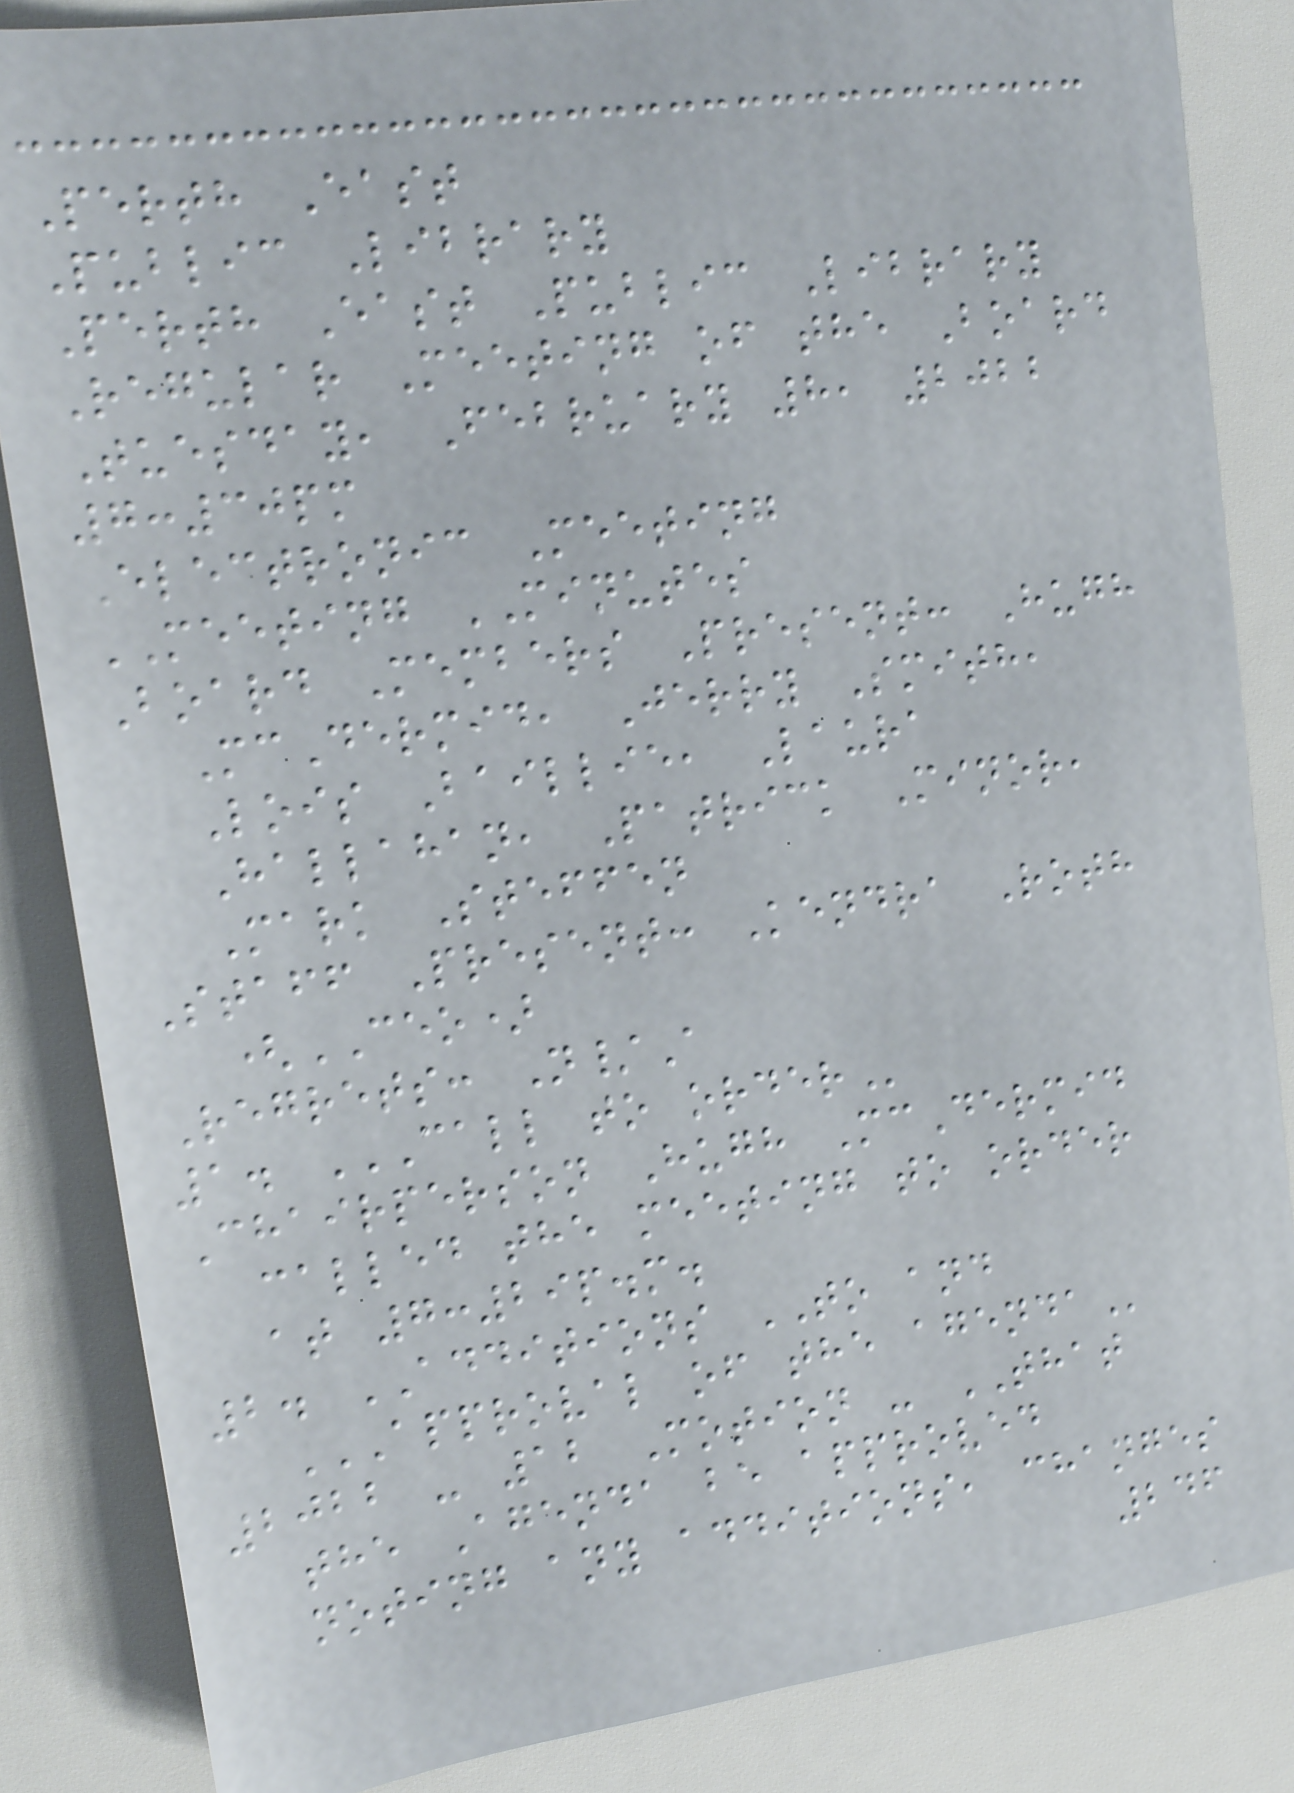Perth East
Public Library
Perth East Public Library
Regular Meeting of the Board
Tuesday, February 8, 2022
7:30pm
Electronic Meeting
MEETING MINUTES
Board Members Present: Hugh
McDermid, Jerry Smith,
Lois Baillie, Laura
Hallahan, Patrick Minor,
Mark Steffen
Staff Present: Kendra Roth
(CEO)
Regrets: N/A
1. CALL TO ORDER
Chairperson Hugh McDermid
called the meeting to order
at 7:29p.m.
2. ADDITIONS TO and
APPROVAL OF THE AGENDA
2022 - 12 Motion - THAT
the Agenda be approved
noting any additions, changes
246
